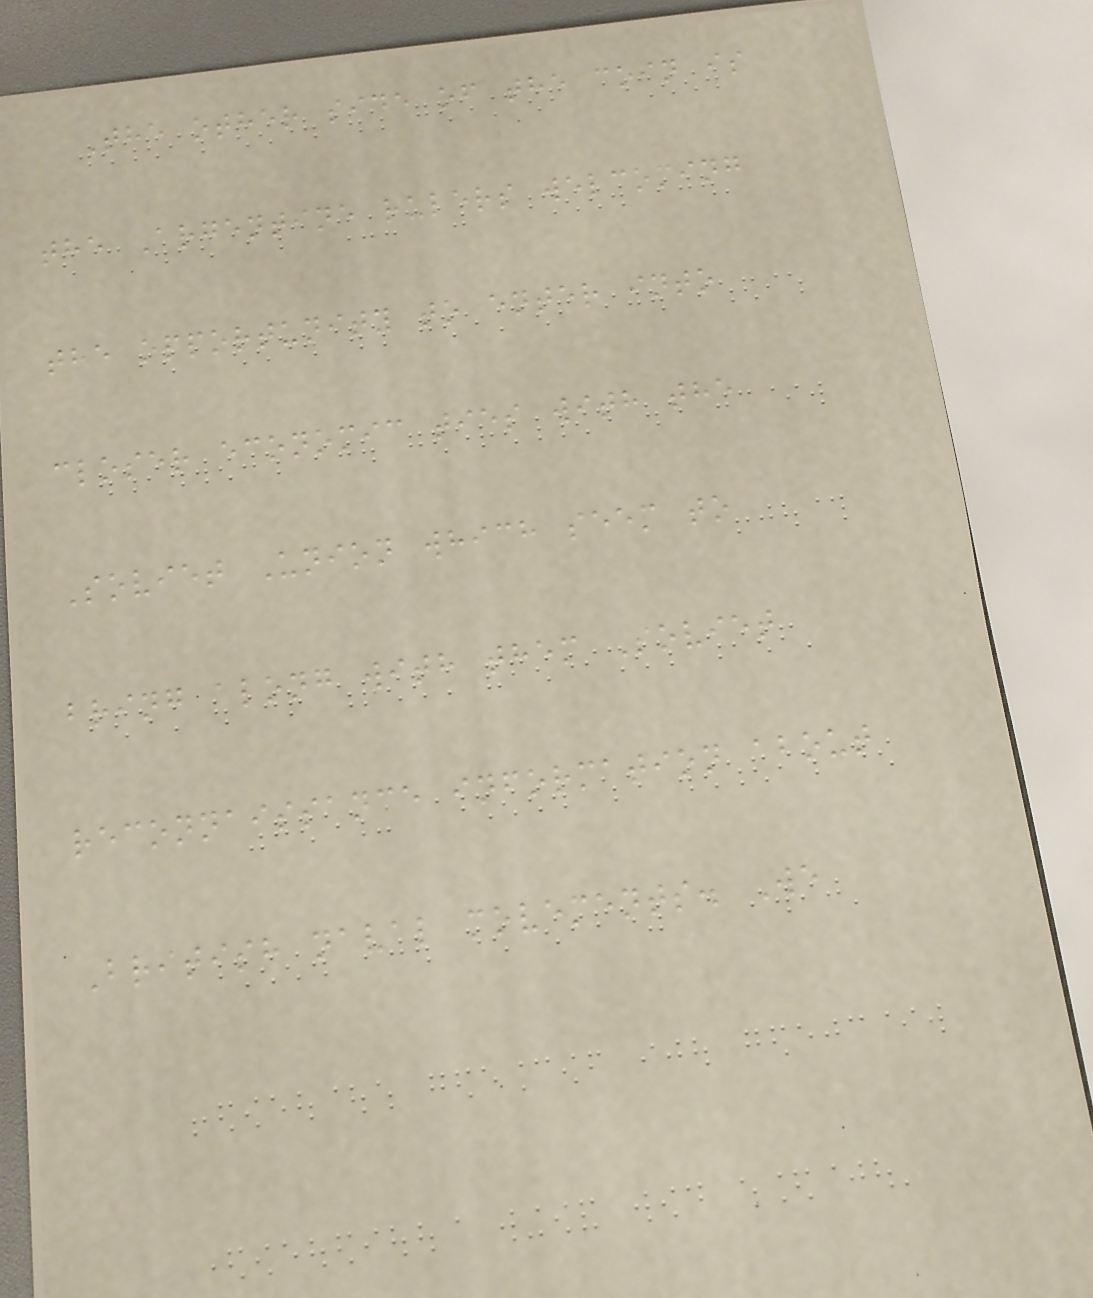The other side of the coin is
the Argentine rulers welcoming
the opportunity to enter into
closer economic ties with the
Soviet Union which seem to
bring along with them Soviet
reconnaissance information about
British naval movements. We
